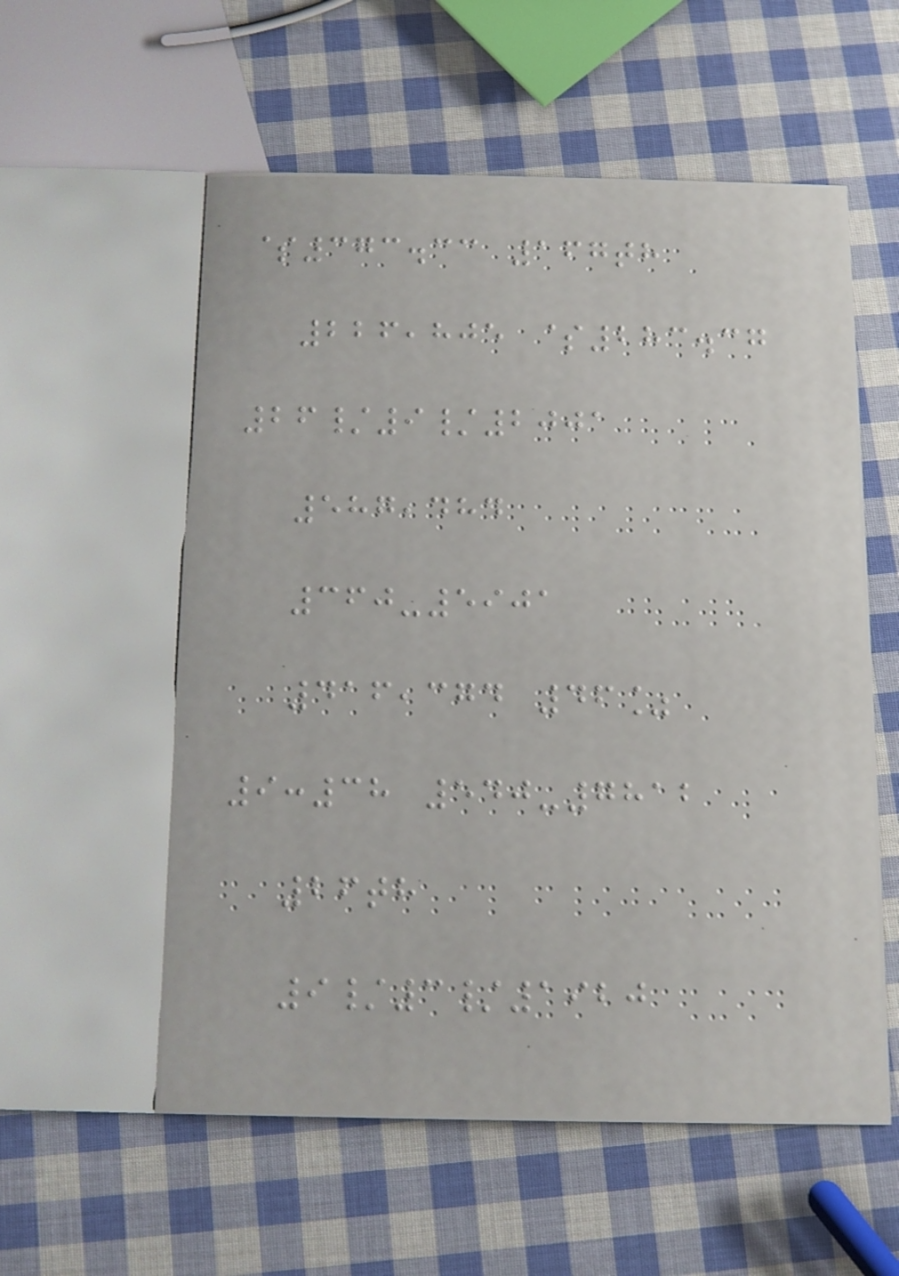$373.33 167th
226,805 $283.37
26/9/2001
587,484
360-5901
416,374 46%
9:38 540-7812
26th
9/3/1920
